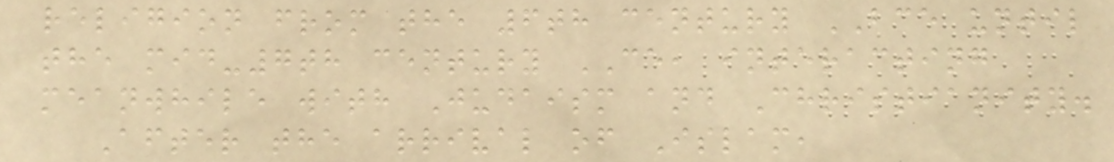religion from the 6th century BCE until
the mid-7th century CE, interacting
meanwhile with Judaism and Christianity.
After the arrival of Islam,
